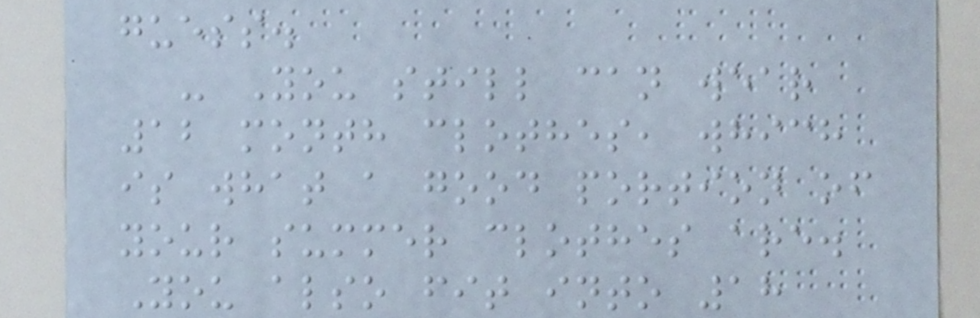guess.
- You still can wear
12 month clothes, which
is what a good portion of
your summer clothes are.
You also fit into 18
